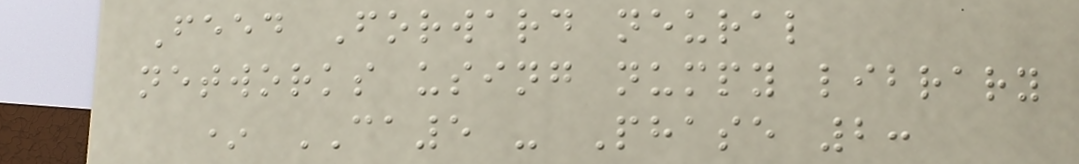Feed Forward neural
networks using numpy library
* CA5 - Phase 2:
